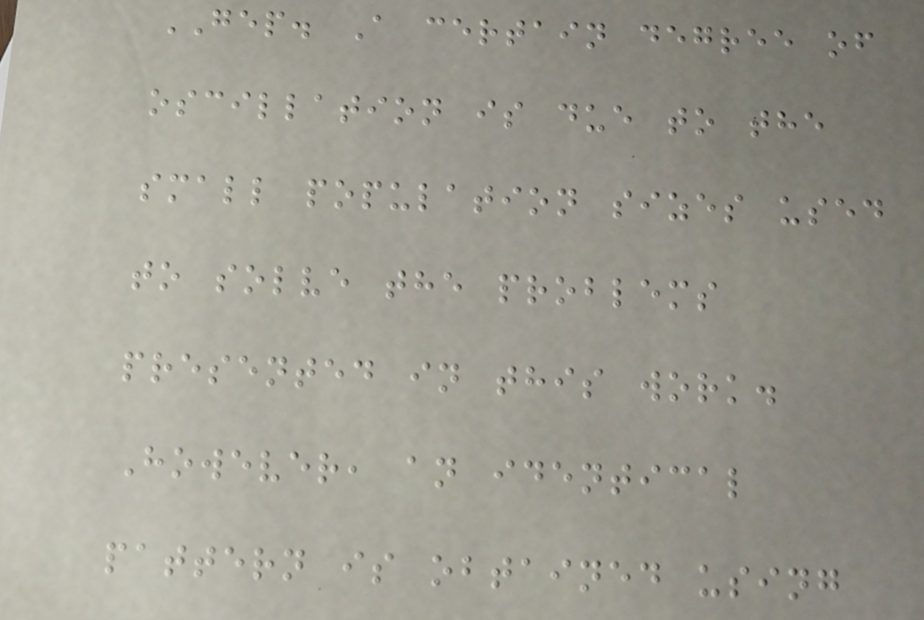GEP. A certain degree of
oscillation is due to the
small population sizes used
to solve the problems
presented in this work.
However, an identical
pattern is obtained using
